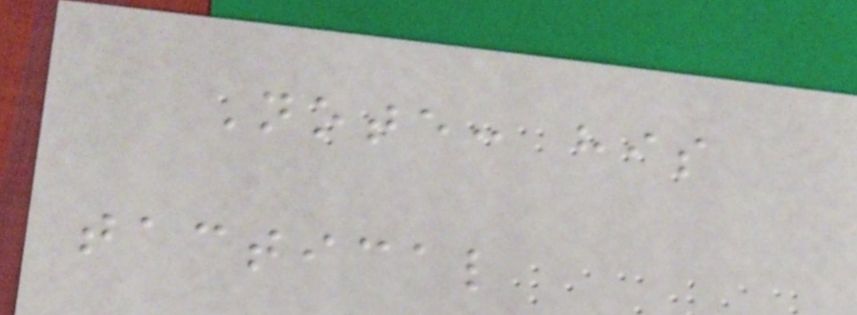Note: his
tactical
